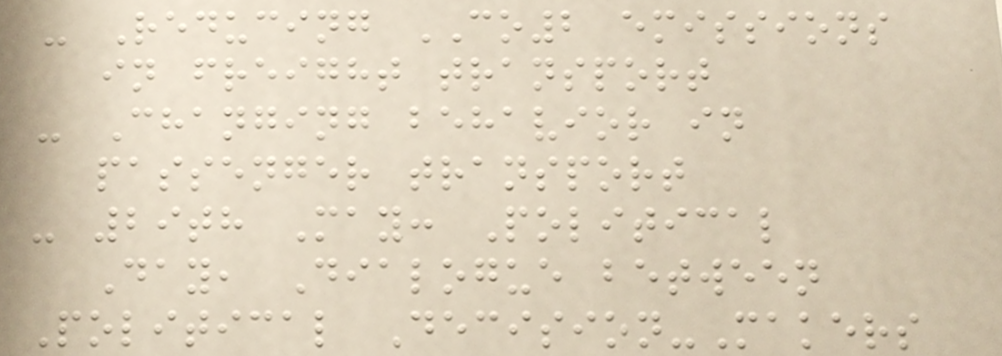- Reducing CO2 emissions
in freight transport
- Changing behavior in
passenger transport
- 29th May: Political
Day, Dialogue between
Political Decision-Makers
